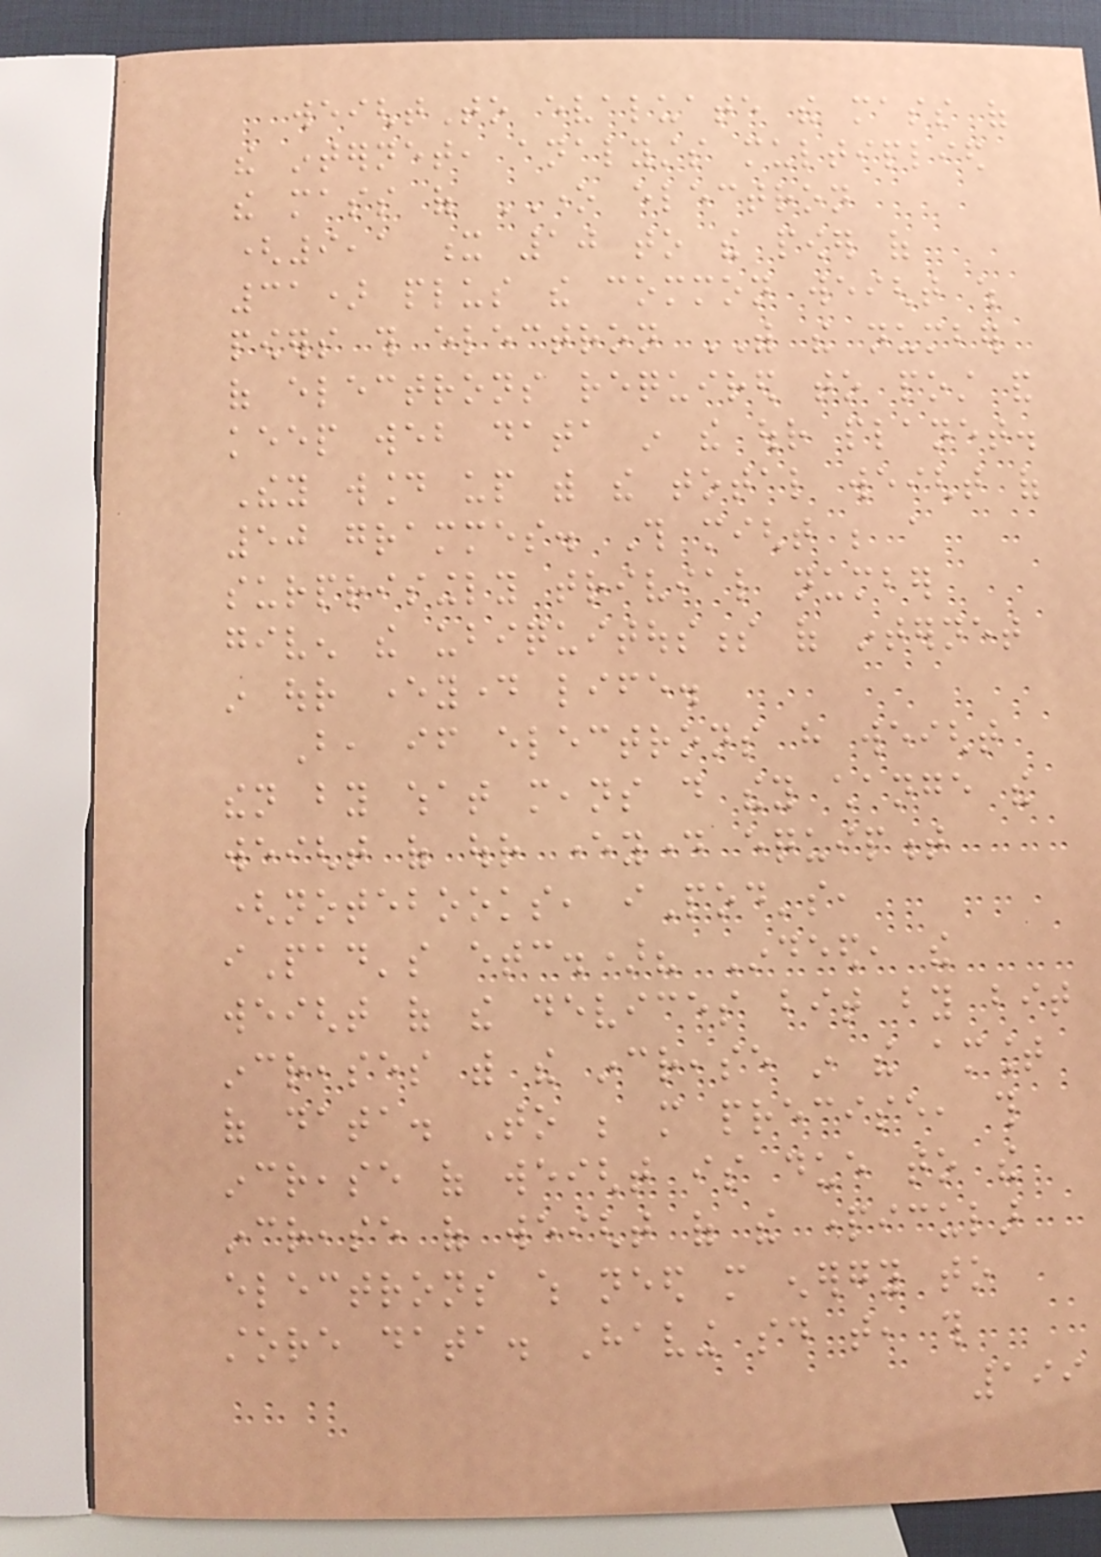weightTo evaluate the mass of
the internet, analysts multiplied
the mass of ONE electron
(9,1 x 10 to the power of
31) plus the common weight which
powers this electron WITH the number
of electrons required to post and
keep web data in the our planet.
They wound up with the total weight of
50 grammes. This might be a
surprisingly trivial number
given the ubiquitousness of internet
in our everyday life.
But, if electrons have weight
then by what means do they change the
weight of our everyday equipment
(notebooks, iPod's,
iPad's etc.)? Indeed, the
weight of the devices bit by bit
increases with the increase in the amount
of data. To be more precise, this
increase of weight is due to the
increase of weight of the particular
electrons which need more energy to
store data. Having said that, this
199
